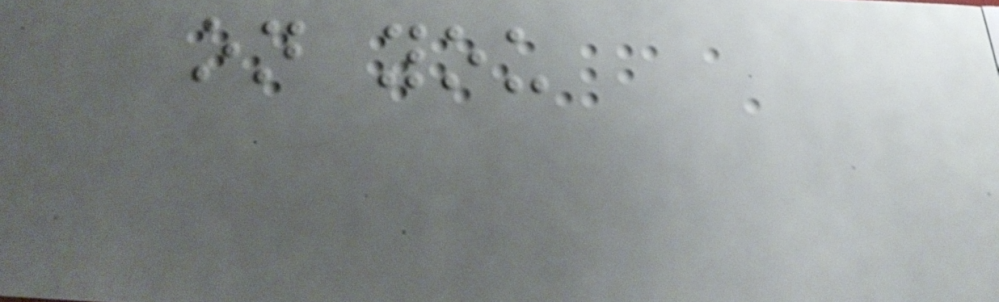on you
